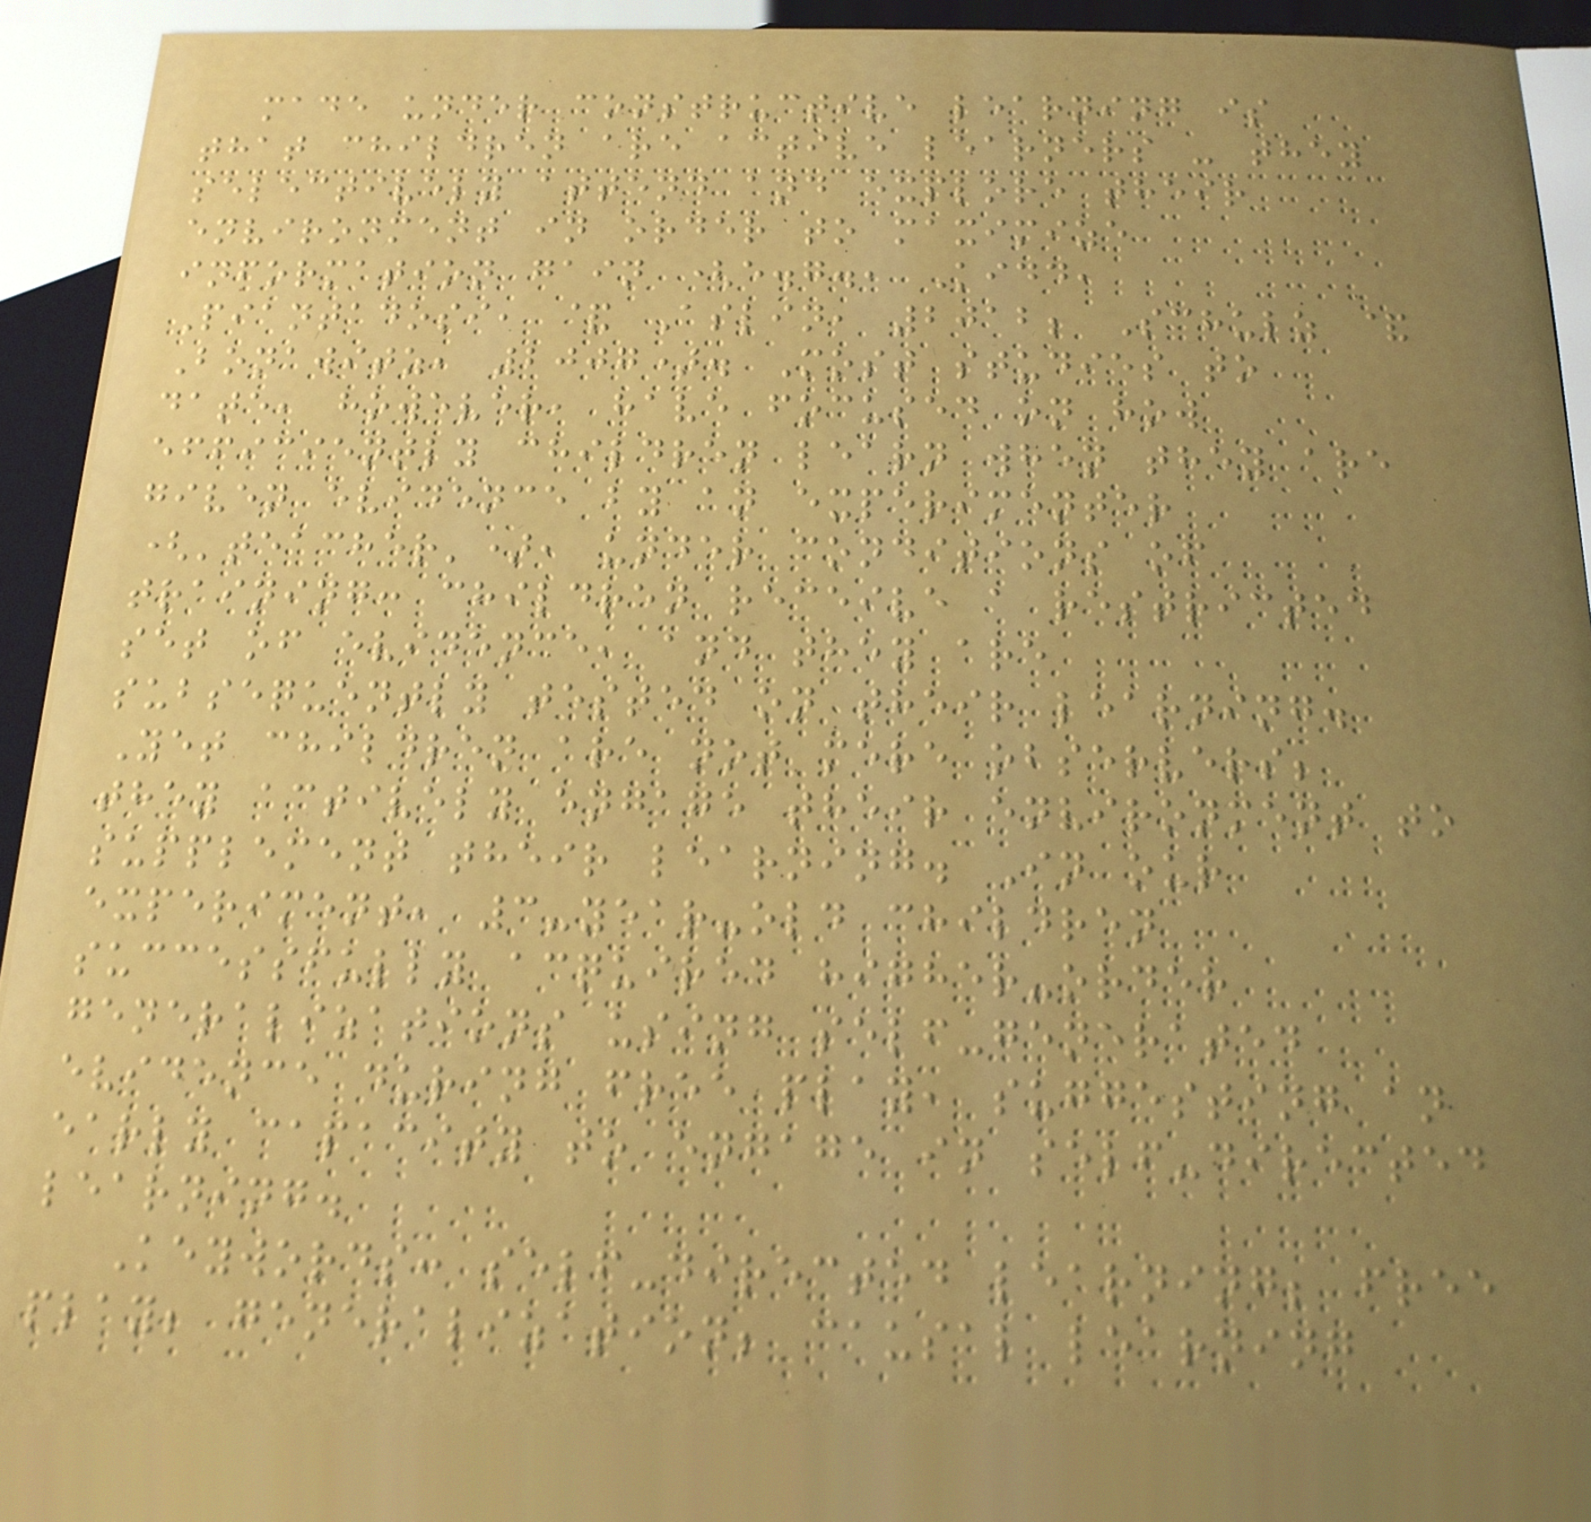made under constructive learning is
that children are active learners - they
selectively attend and explore their
environment in order to maximize
information gain (e.g., Kidd,
Piantadosi, & Aslin, 2012; Schulz &
Bonawitz, 2007). Most studies to
date, however, have focused on how
efficiently children learn when they are
given evidence by an experimenter
('teacher'), under conditions of
training: children receive a restricted
set of evidence, and they are
subsequently tested on their learning.
Yet children are not mere observers;
they actively engage their environment to
supplement their learning. In our
experiment, 3-year-old children
successfully acquired higher-order
generalizations using self-generated
evidence during free play, suggesting an
early capacity to engage in self-directed
learning.
Keywords: self-directed learning; free
play; generalization; causal learning
